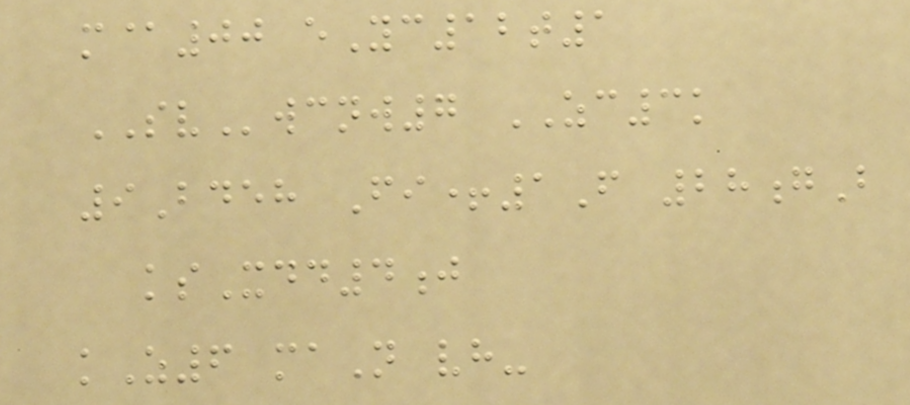m@00 eYc12t1
SVwcnw7 ZC3k
9Bdeh Fi+1F 28gB
ksXdd4j
kZ6 maN vh-
